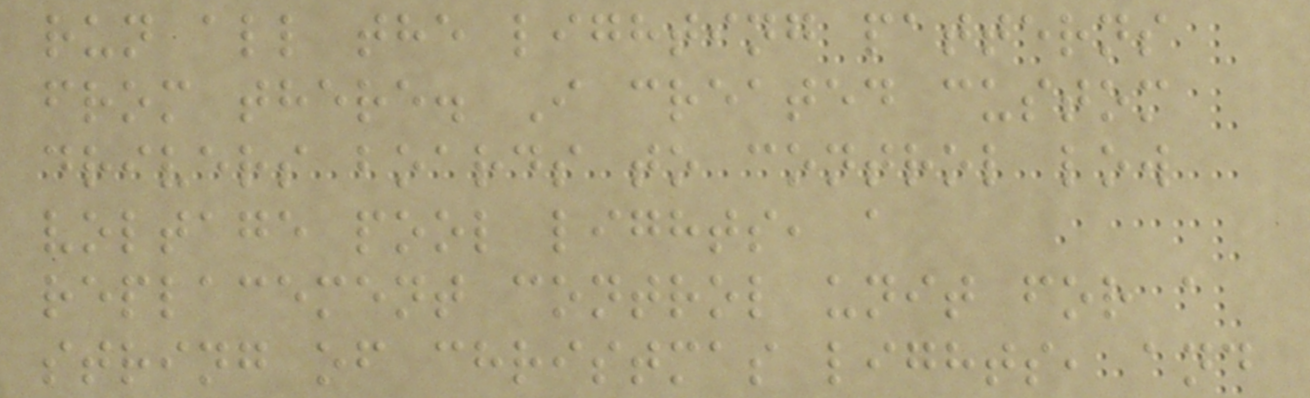run all the lighting patterns
from there. I created custom
drivers boards to control low
voltage pool lights, a
replacement control unit for a
string of christmas lights, and
